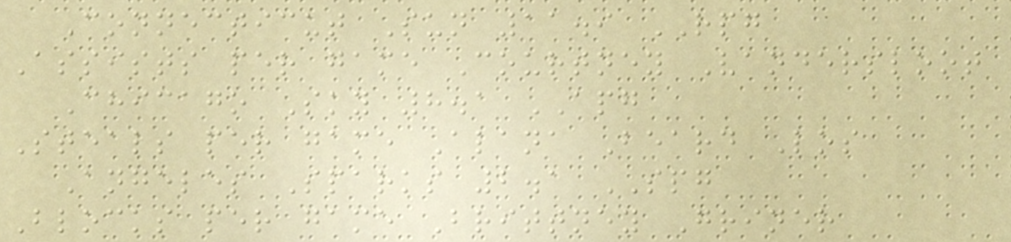Connecticut Sun 11.9 RPG
Assists per game Courtney Vandersloot
Chicago Sky 8.1 APG
Steals per game Alana Beard Los
Angeles Sparks 2.1 SPG
Blocks per game Brittney Griner
